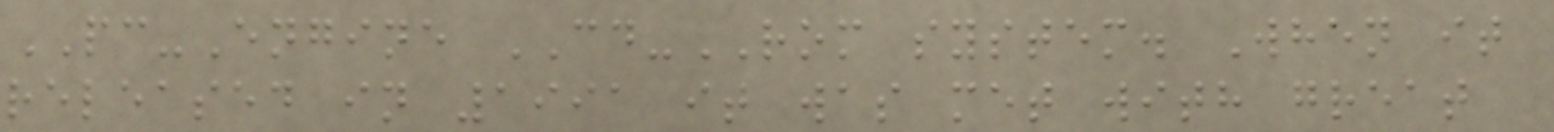PC-Engine CD-ROM system. When it
released in 1991 it was met with great
